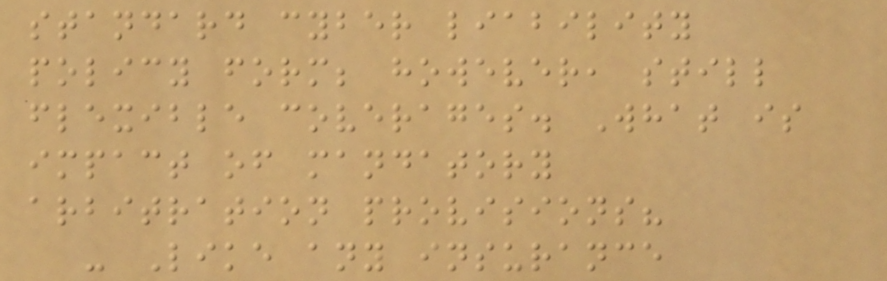standard cyber liability
policy form; however, still
flexible coverages. What is
impact of mandatory
arbitration provisions?
- Like any insurance
